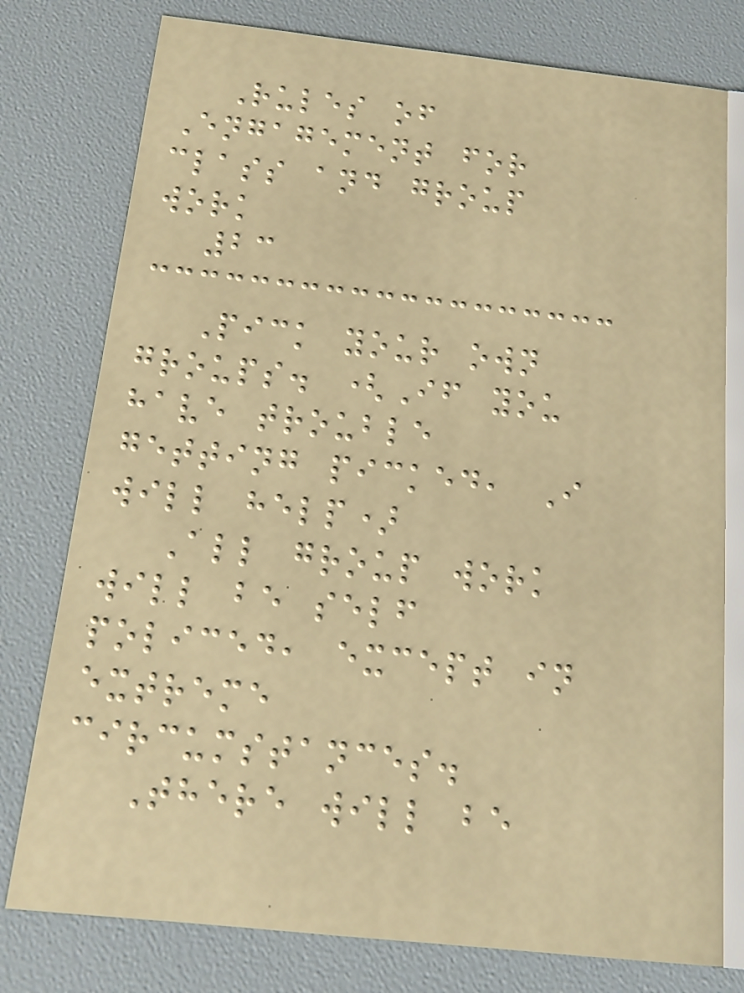Rules of
Engagement for
class and group
work
23
Pick your own
groups. (If you
have trouble
getting picked, I
will help)
All group work
will be self
policed, except in
extreme
circumstances.
There will be
